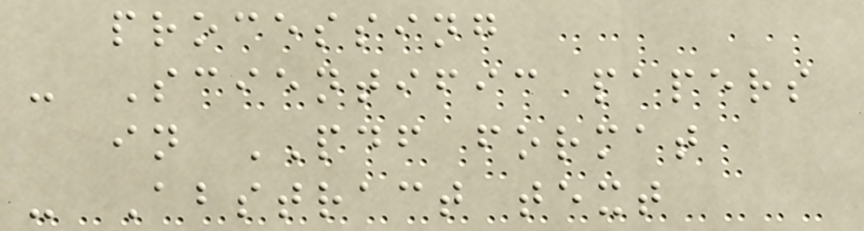processing
- Scientific papers
in PDF format
- Abstract text
